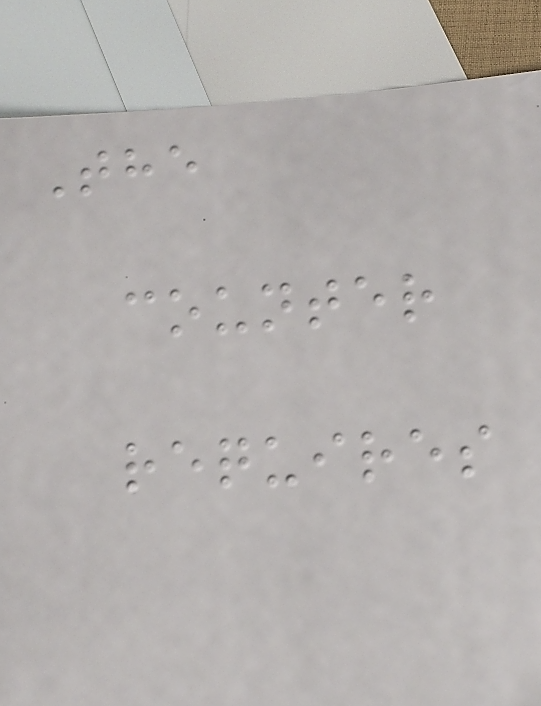The
counter
requires
